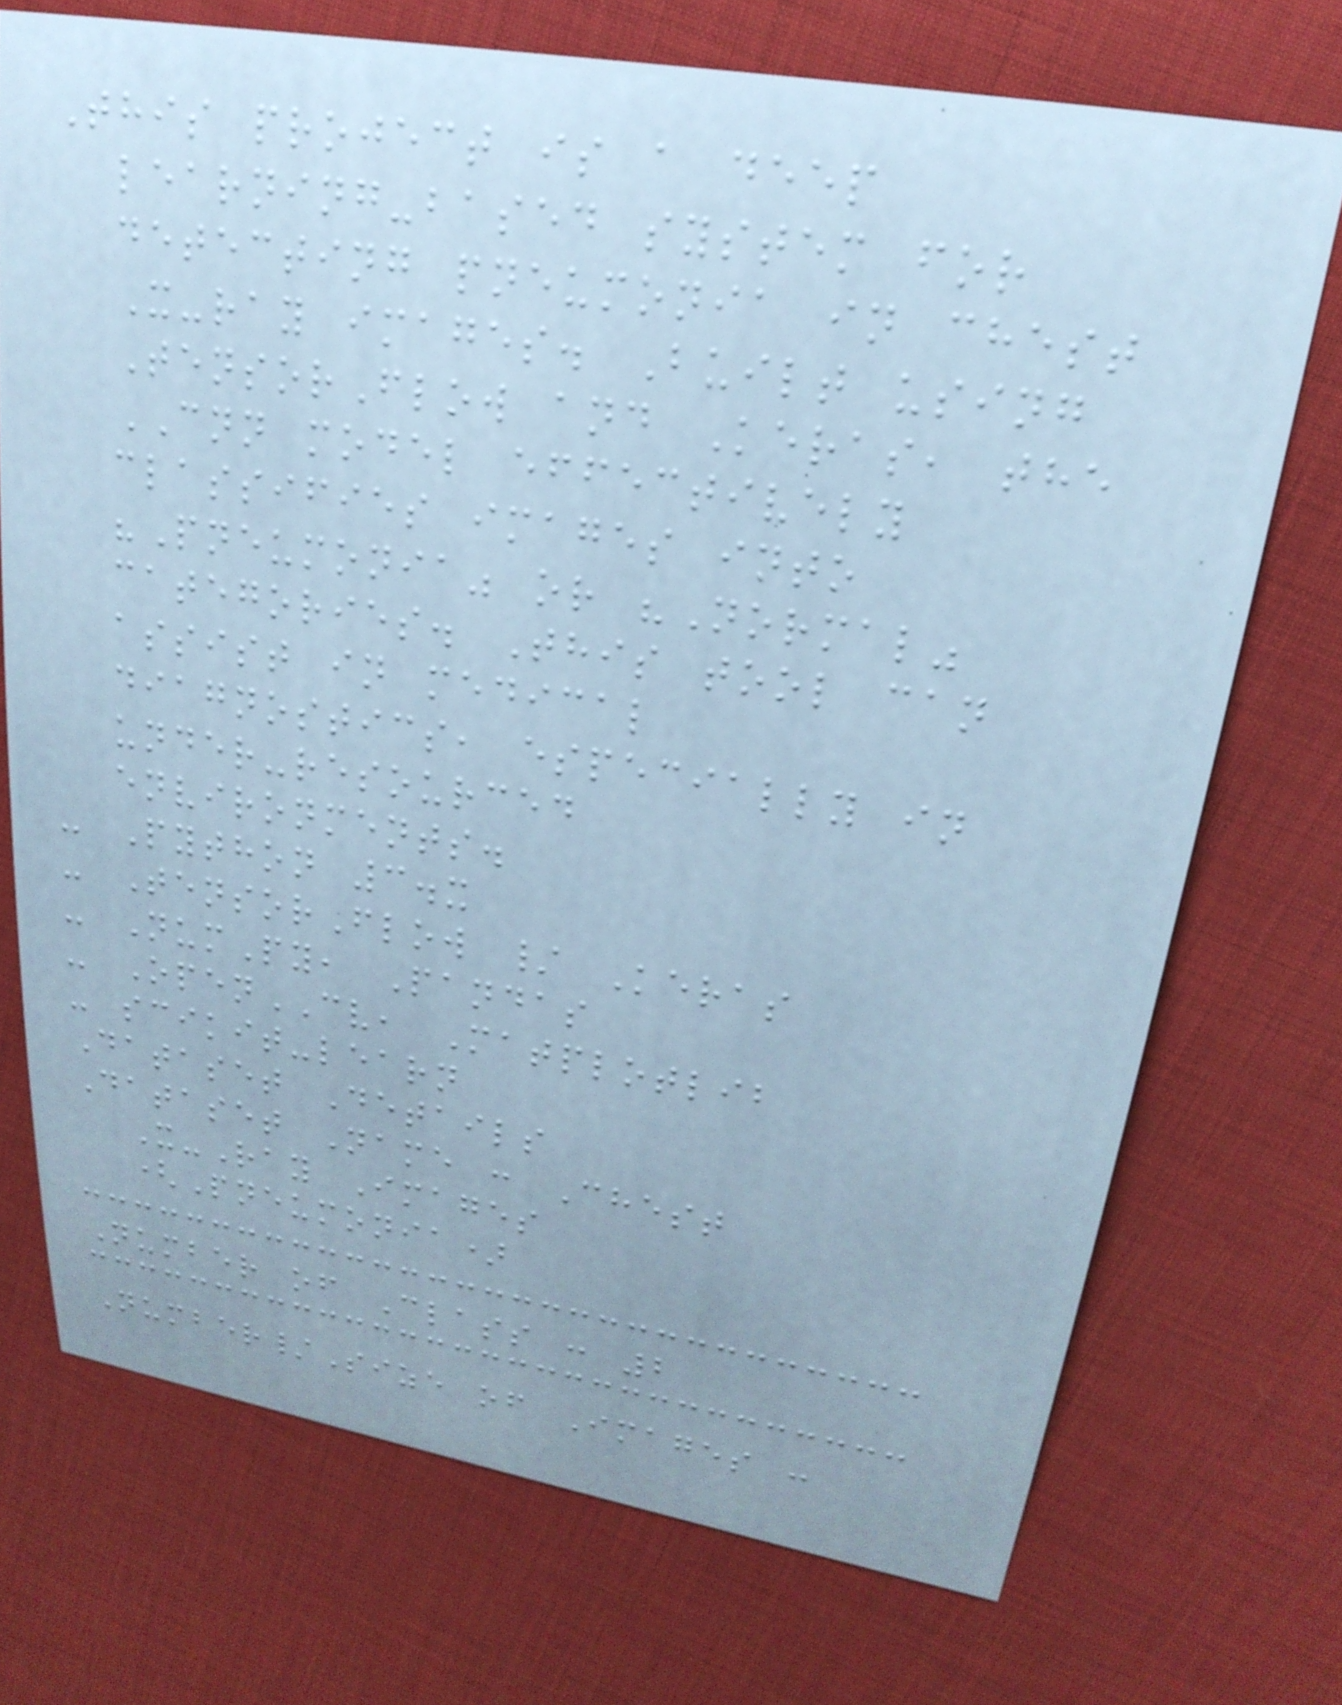This project is a deep
learning-based system for
detecting pneumonia in chest
X-ray images. Built using
TensorFlow and Keras, the
CNN model effectively
classifies images into
"Pneumonia" or "Normal"
categories. This tool can
assist in medical
diagnostics, especially in
under-resourced
environments.
- Python 3.x
- TensorFlow / Keras
- NumPy, Pandas
- OpenCV, Matplotlib
- scikit-learn
Dataset Details
Dataset Name : Chest
X-Ray Images
(Pneumonia)
Number of Class : 2
Number/Size of Images :
